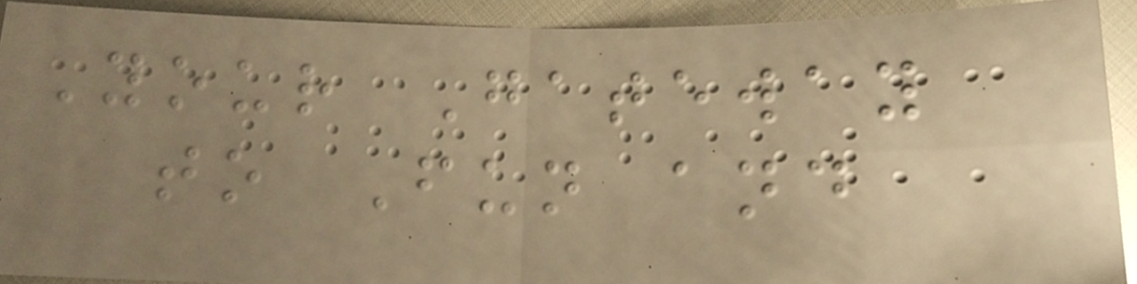Your Gateway
to Fun and
